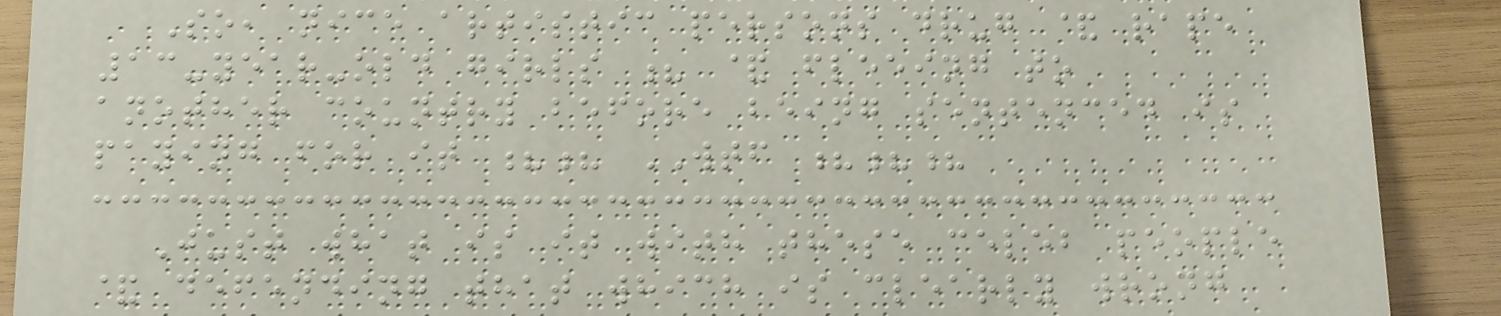So, nice artistic persons drug & rape
13-year-old girls ? & fleeing to
another country before being sentenced is
paying for it ?? WTF ???
Just what is it with these celeb people
& defending that which is clearly wrong
